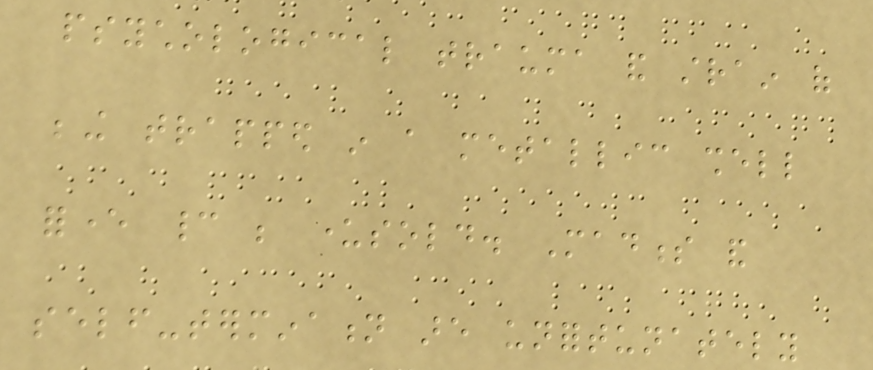psychological trauma and strain of
being trapped in a metallic shell
forever cannot be undersold. Madness and
self-termination are unfortunately
